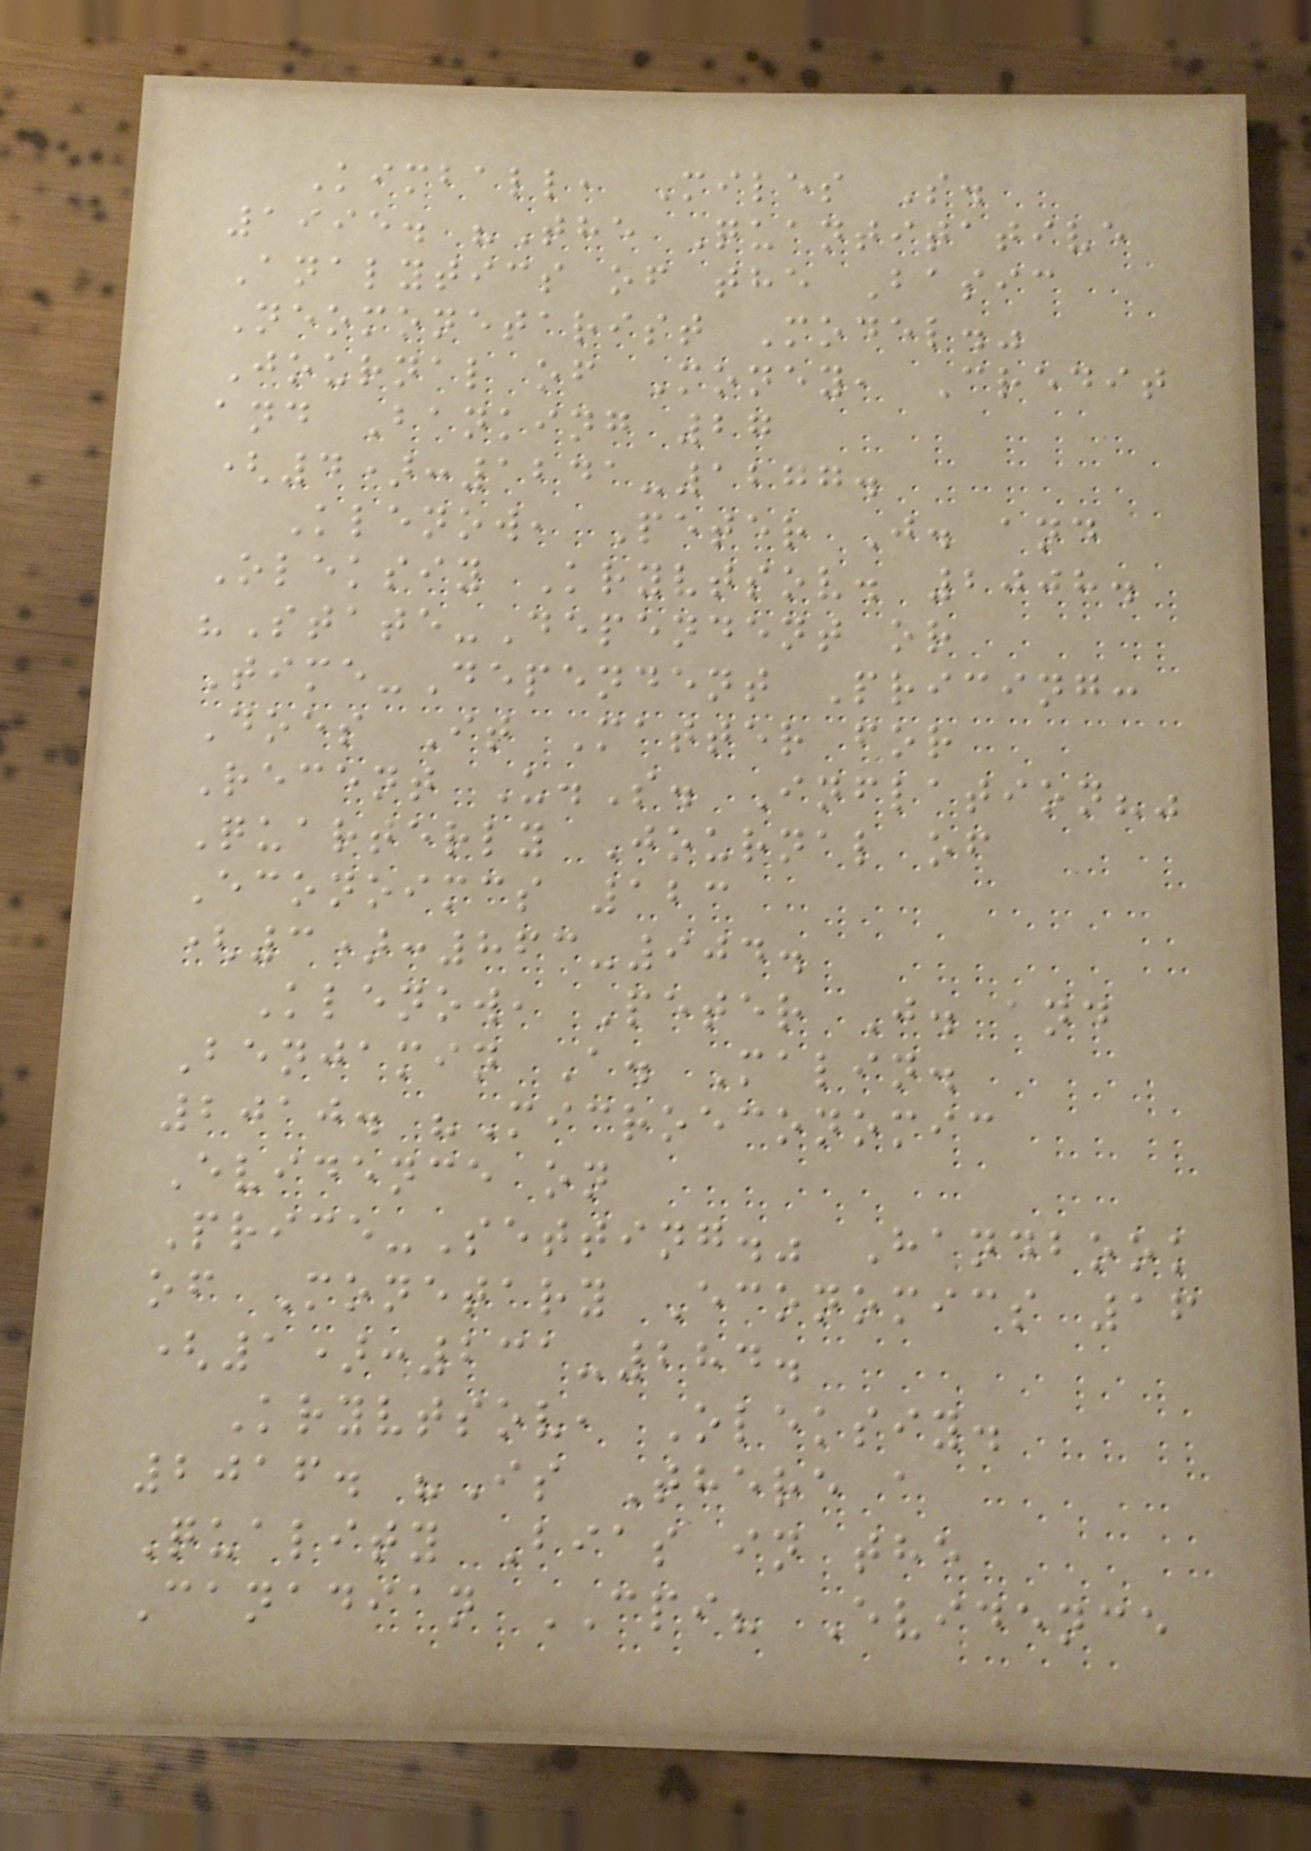Kimball, Miles S.
1995. "The Quantitative
Analytics of the Basic
Neomonetarist Model."
Journal of Money, Credit
and Banking 27
(4):1241-1277.
Klenow, Peter J. and
Oleksiy Kryvtsov. 2008.
"State-Dependent or
Time-Dependent Pricing:
Does It Matter for
Recent U.S. Inflation?"
Quarterly Journal of
Econoimcs 123
(3):863-904.
Klenow, Peter J. and
Benjamin A. Malin.
2010. "Microeconomic
Evidence on
Price-Setting." Handbook
of Monetary Economics 16
(1):231-284.
Kryvtsov, Oleksiy.
2016. "Is There a
Quality Bias in the
Canadian CPI? Evidence
